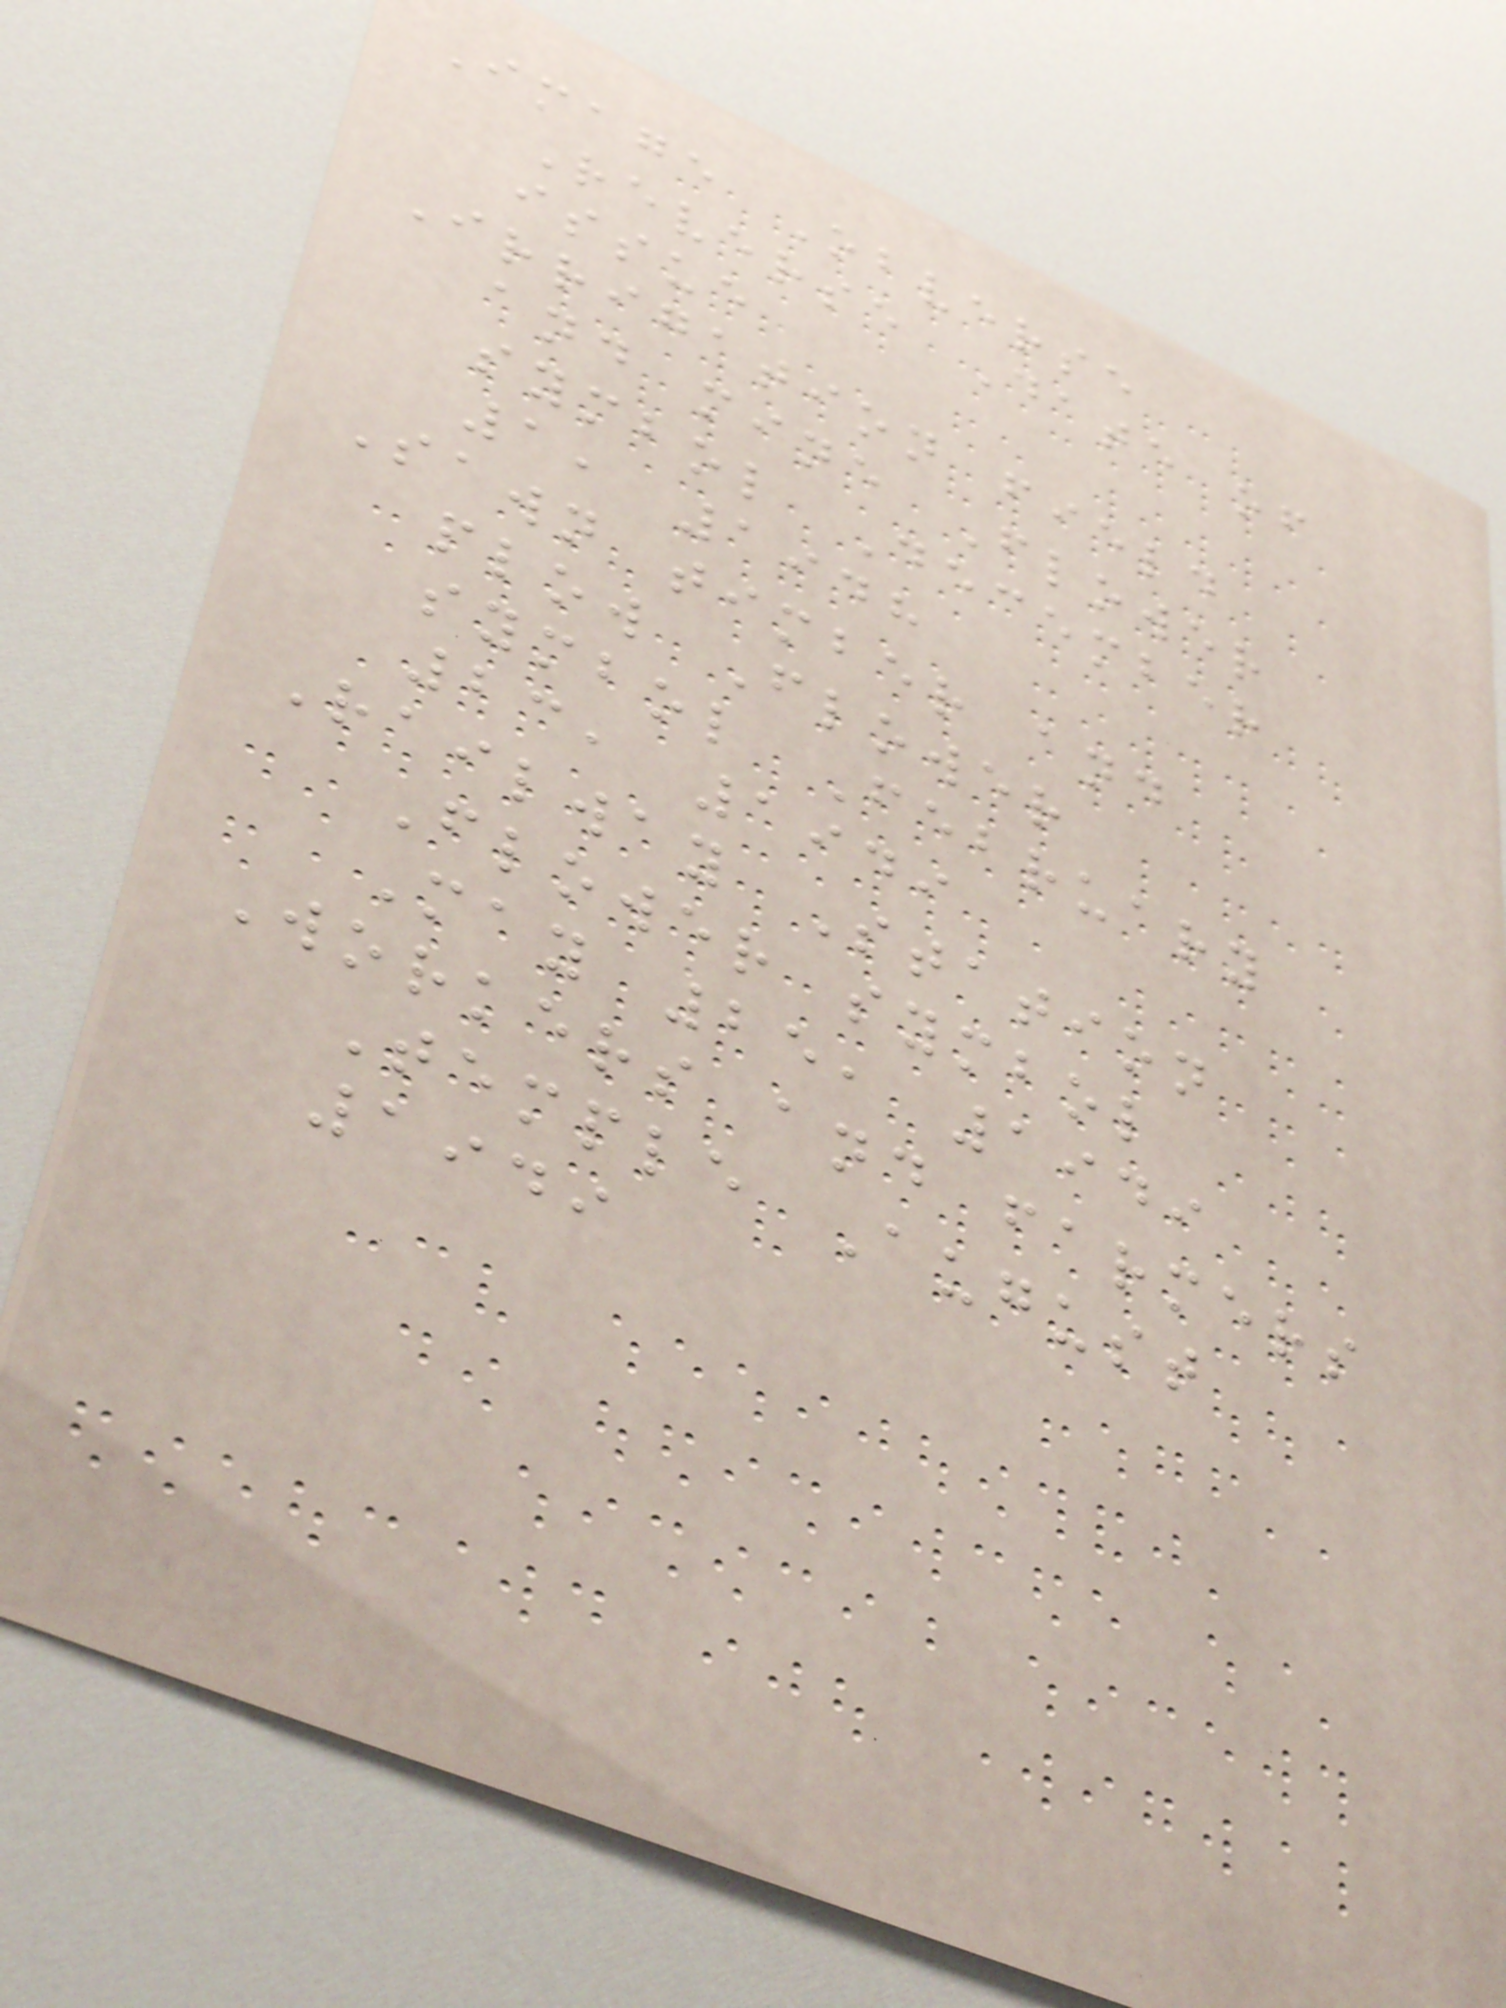Image Obverse
Reverse Date of
issue
Irrigation field
and mine Flower
symbol December
1, 1948
Sawn timber and
plow Flower
symbol February
23, 1949
Railway Station
Flower symbol
May 25, 1949
Workers and farmers
Temple August
1949
